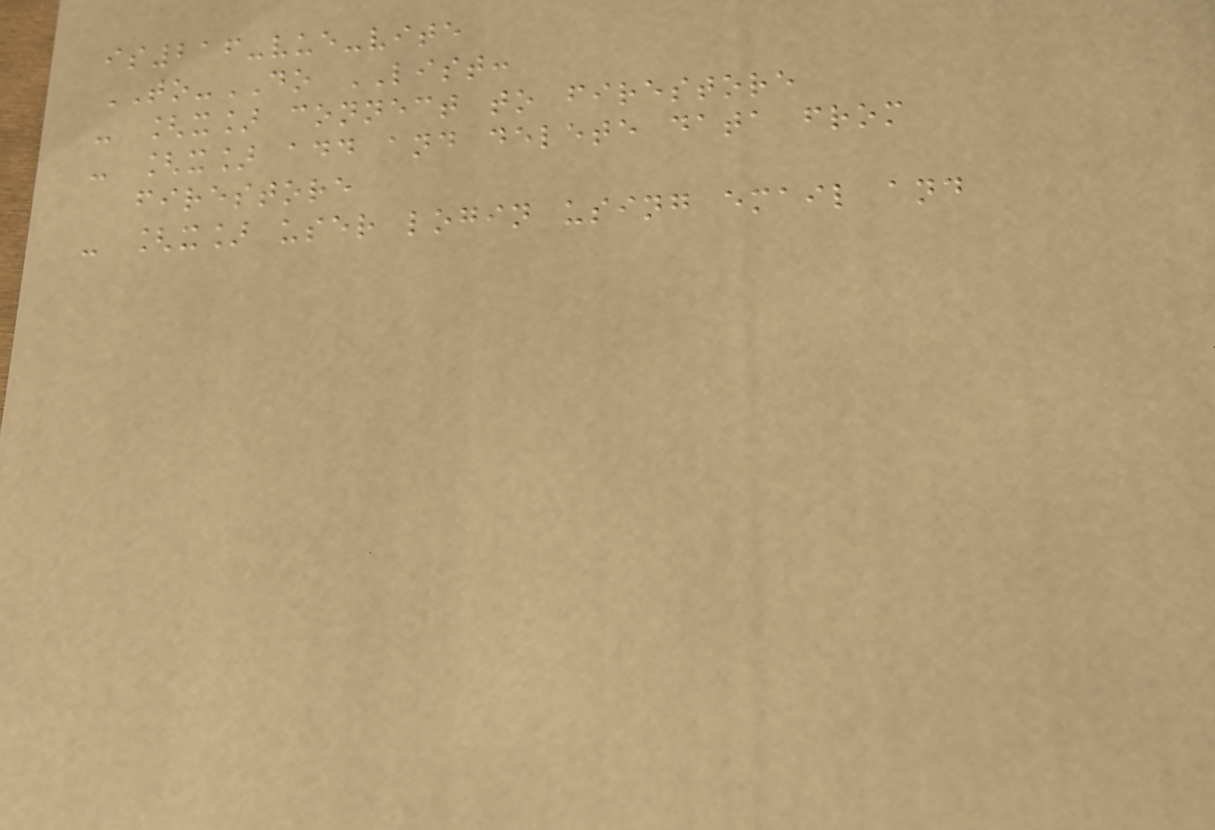is216-vue-vite
TO-DO LIST:
- [x] connect to firestore
- [x] add and delete data from
firestore
- [x] user login using email and
